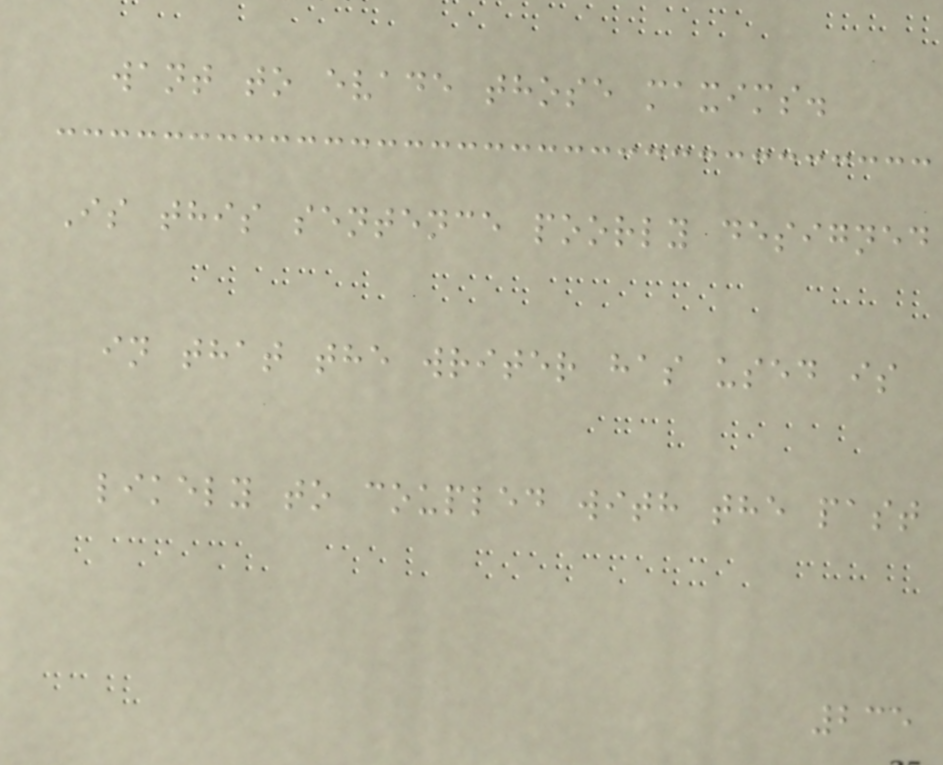want to evade those maxims.
Is this sentence poorly designed
in that the writer has used is
likely to coupled with the past
235
